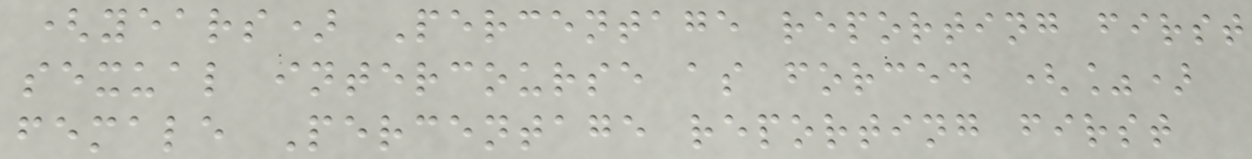(years) Percentage reporting first
sexual intercourse as forced (%)
female Percentage reporting first
